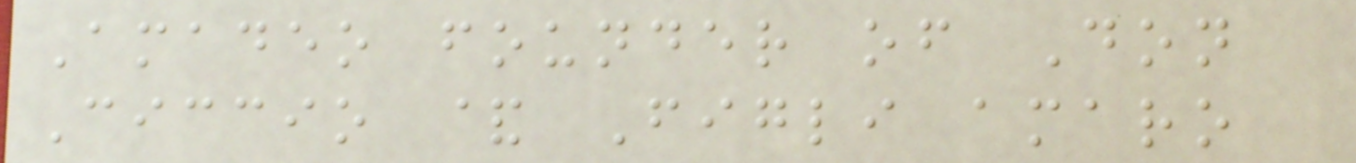Amadeo founder of Don
Ciccio & Figli amaro
